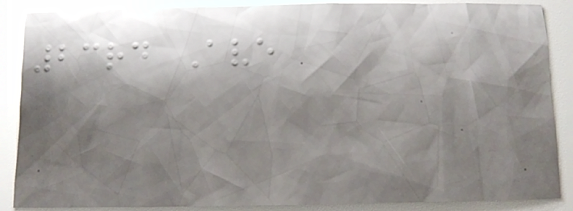23rd Ave
